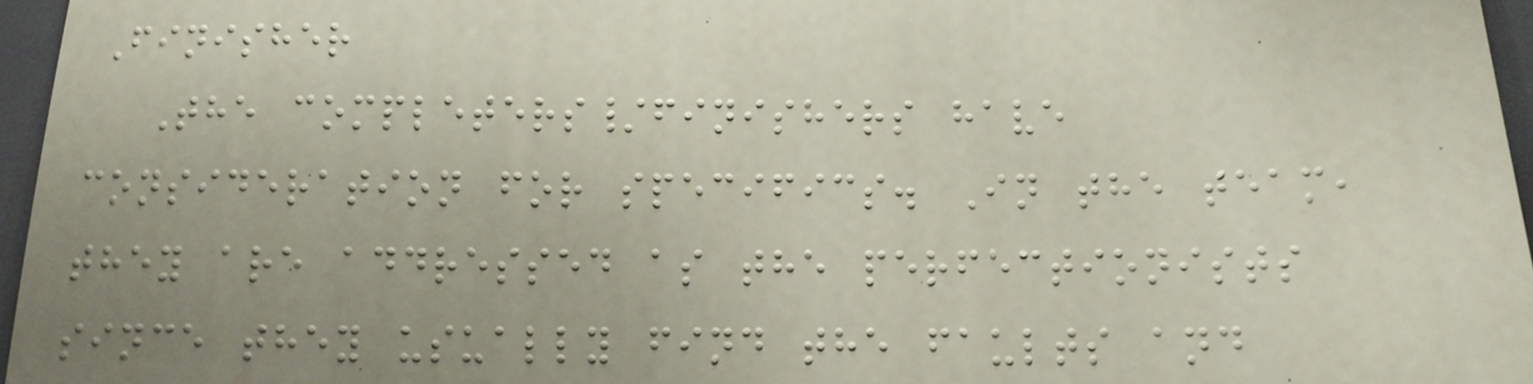Finisher
The completers/finishers have
consideration for specifics. In the team,
they are addressed as the perfectionists
since they usually find the faults and
